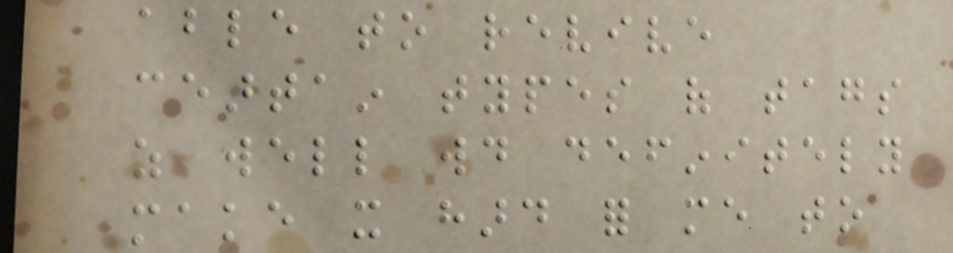able to revive
ceartain types of tags
as well would definitely
make it hard for me to
